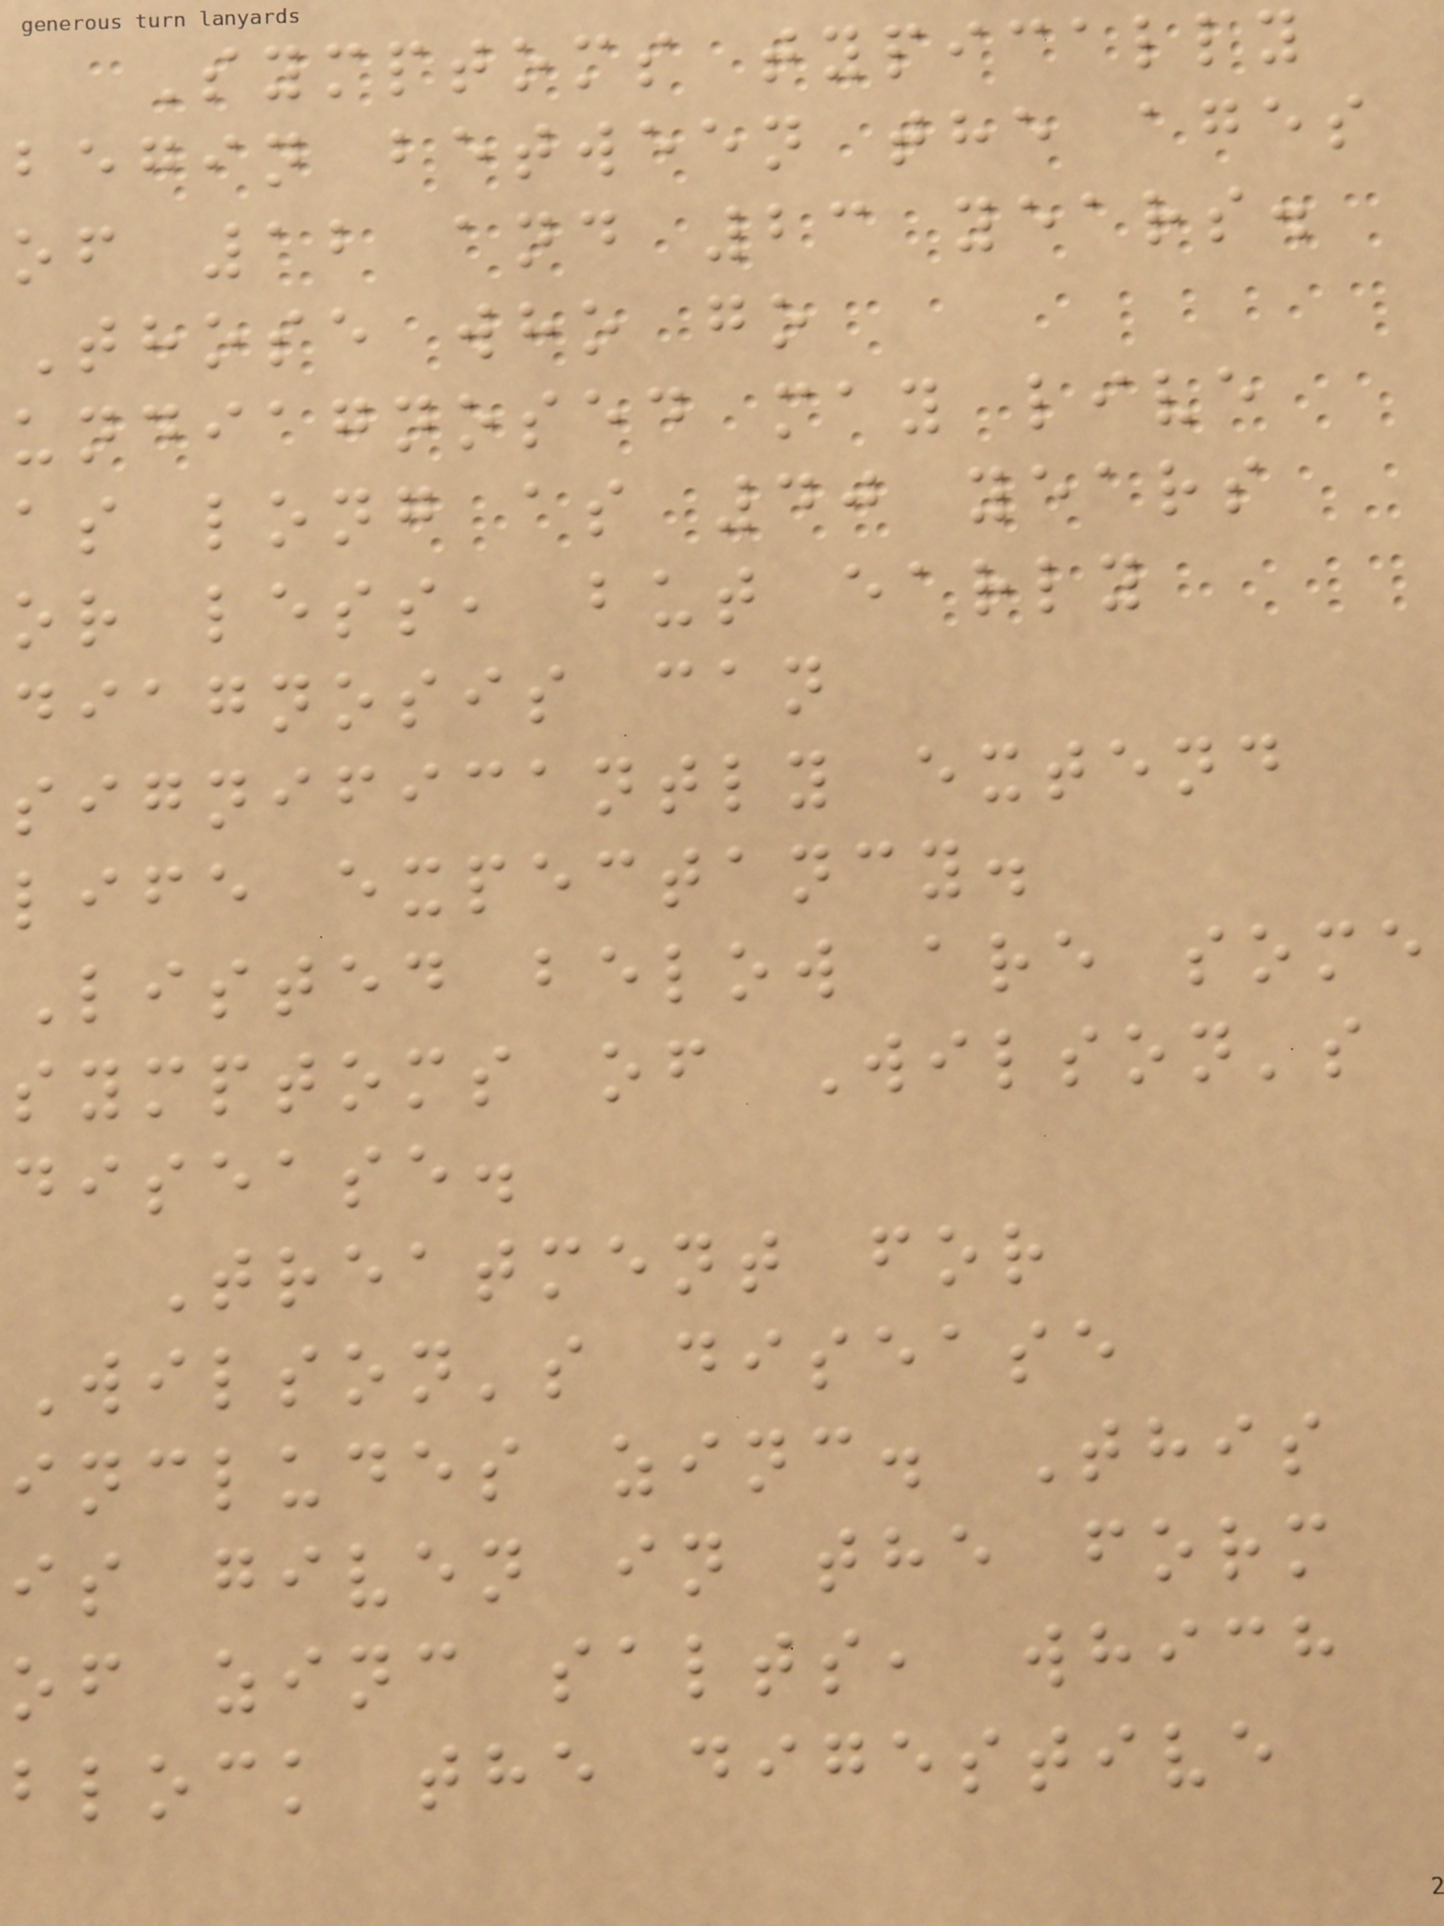Symptoms typically
begin between the ages
of 12 and 23 years.
Those who go
undiagnosed may live
as long as 40 years
or less, but early
diagnosis can
significantly extend
life expectancy.
Listed below are some
symptoms of Wilson's
disease.
Treatment for
Wilson's disease
includes zinc. This
is given in the form
of zinc salts, which
block the digestive
